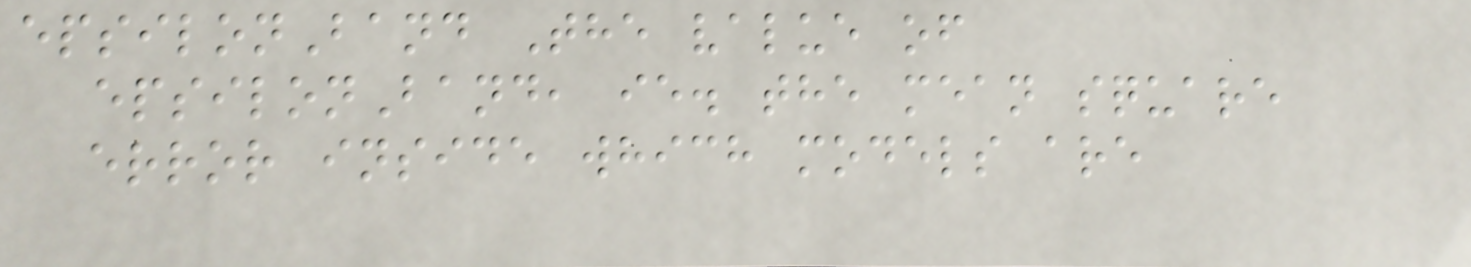epsilonBand The value of
epsilonBand, ie. the mean square
error inside which models are
